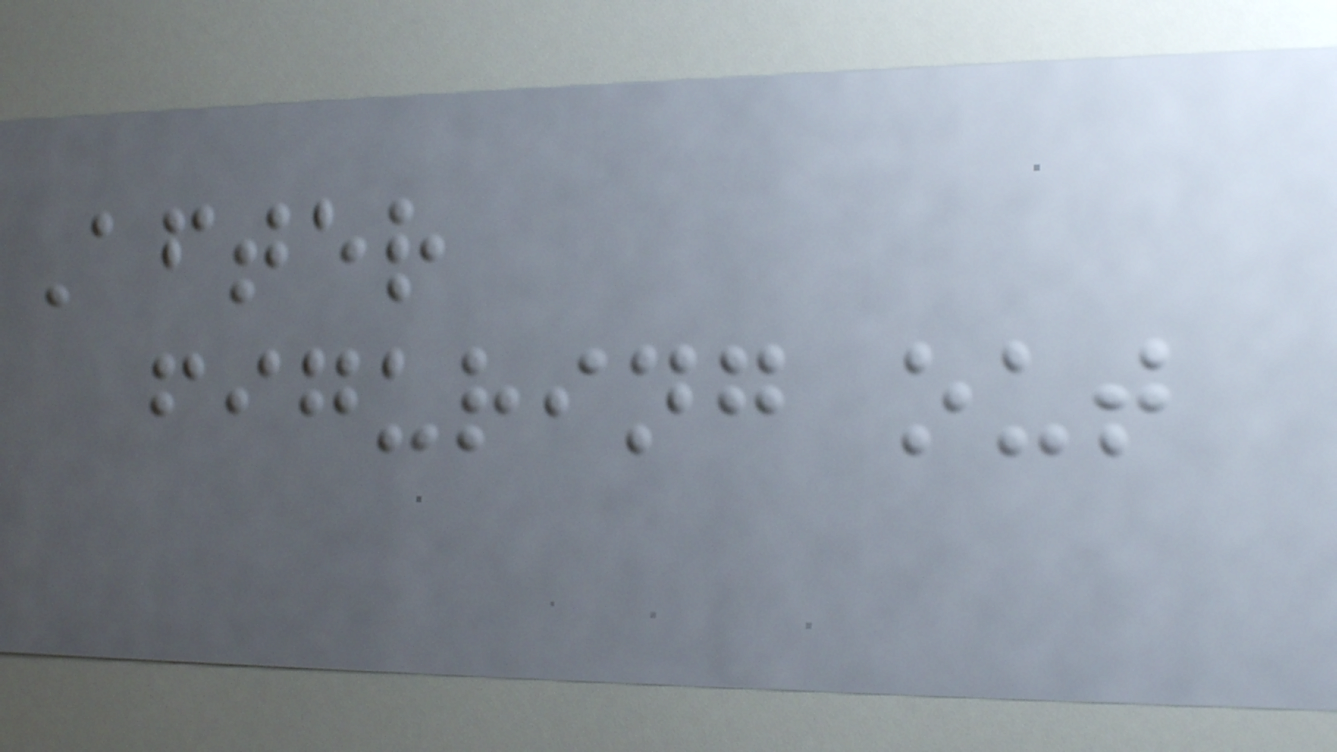After
figuring out
